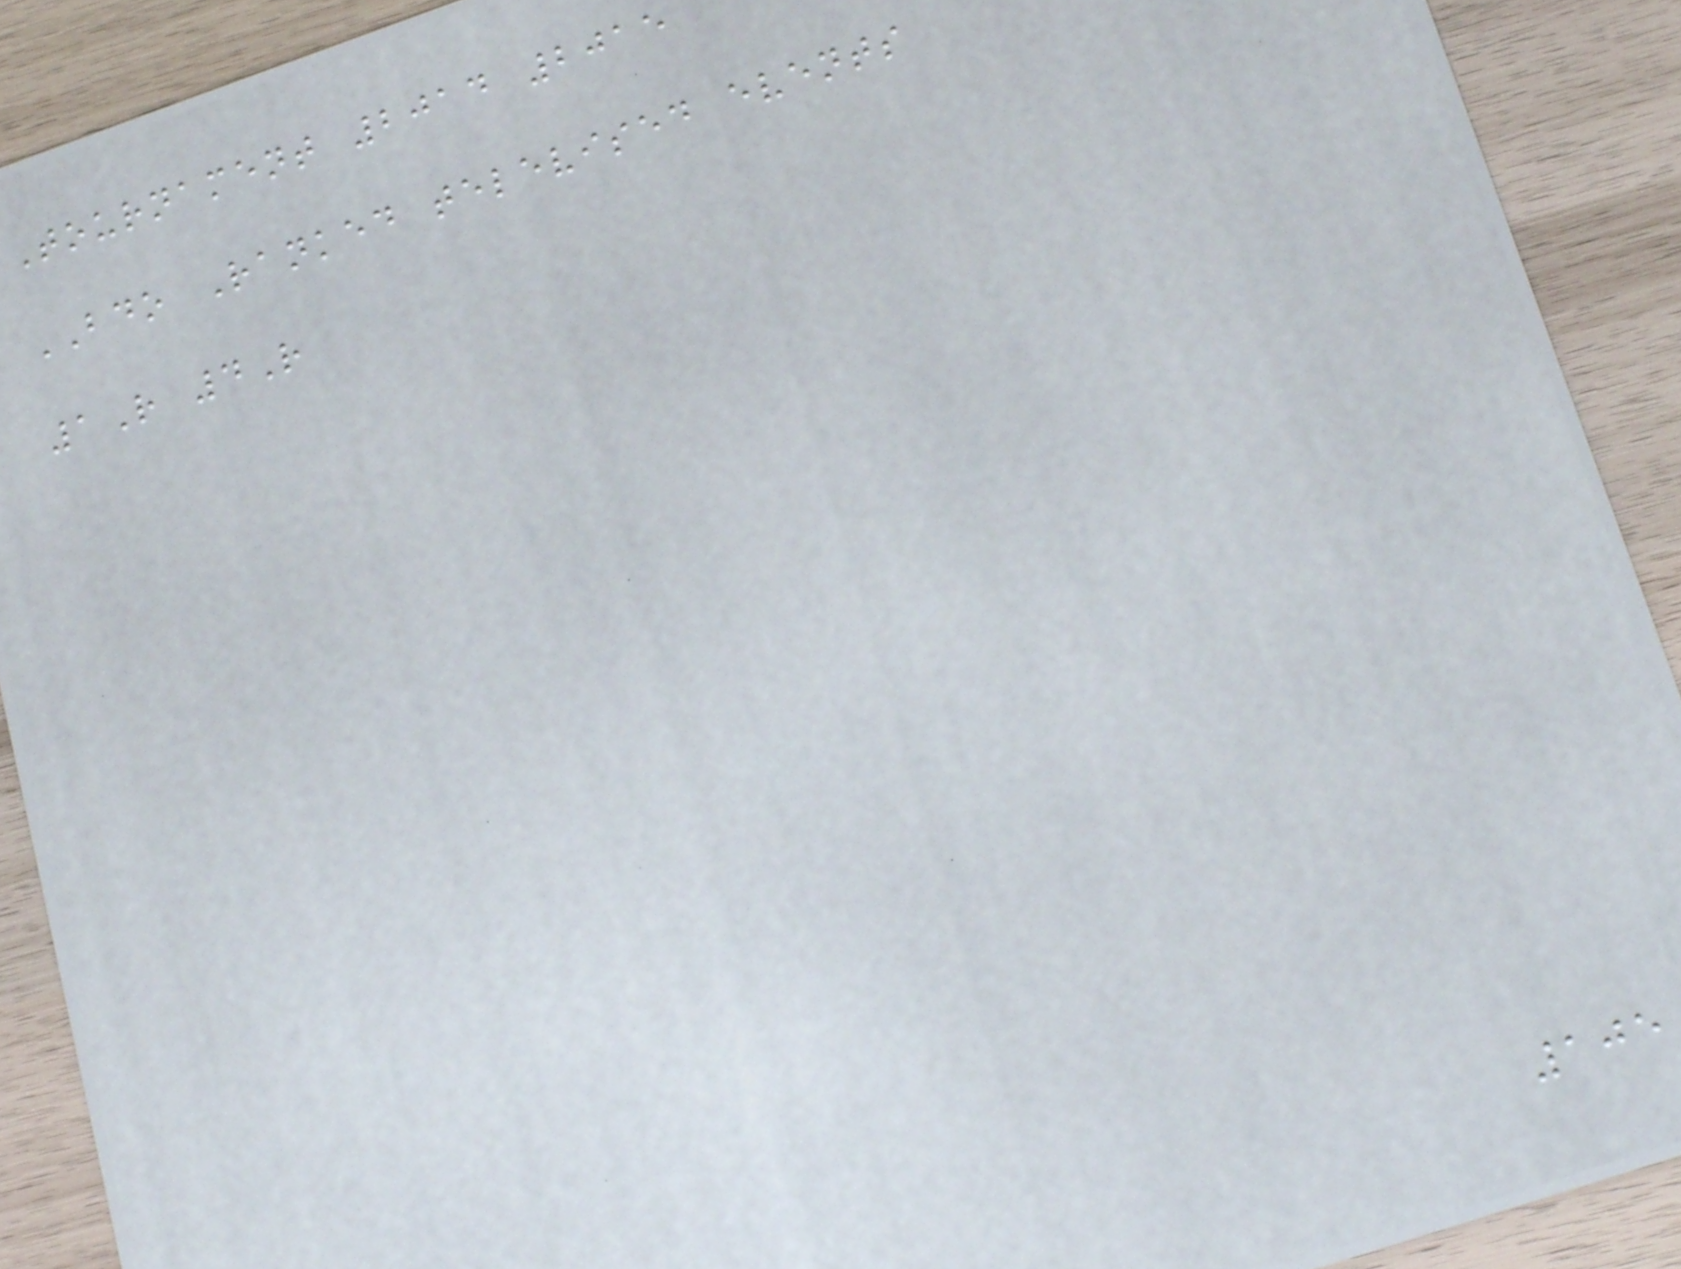Tournament 2014 2015
BDO Ranked televised events
1R 4R
105
